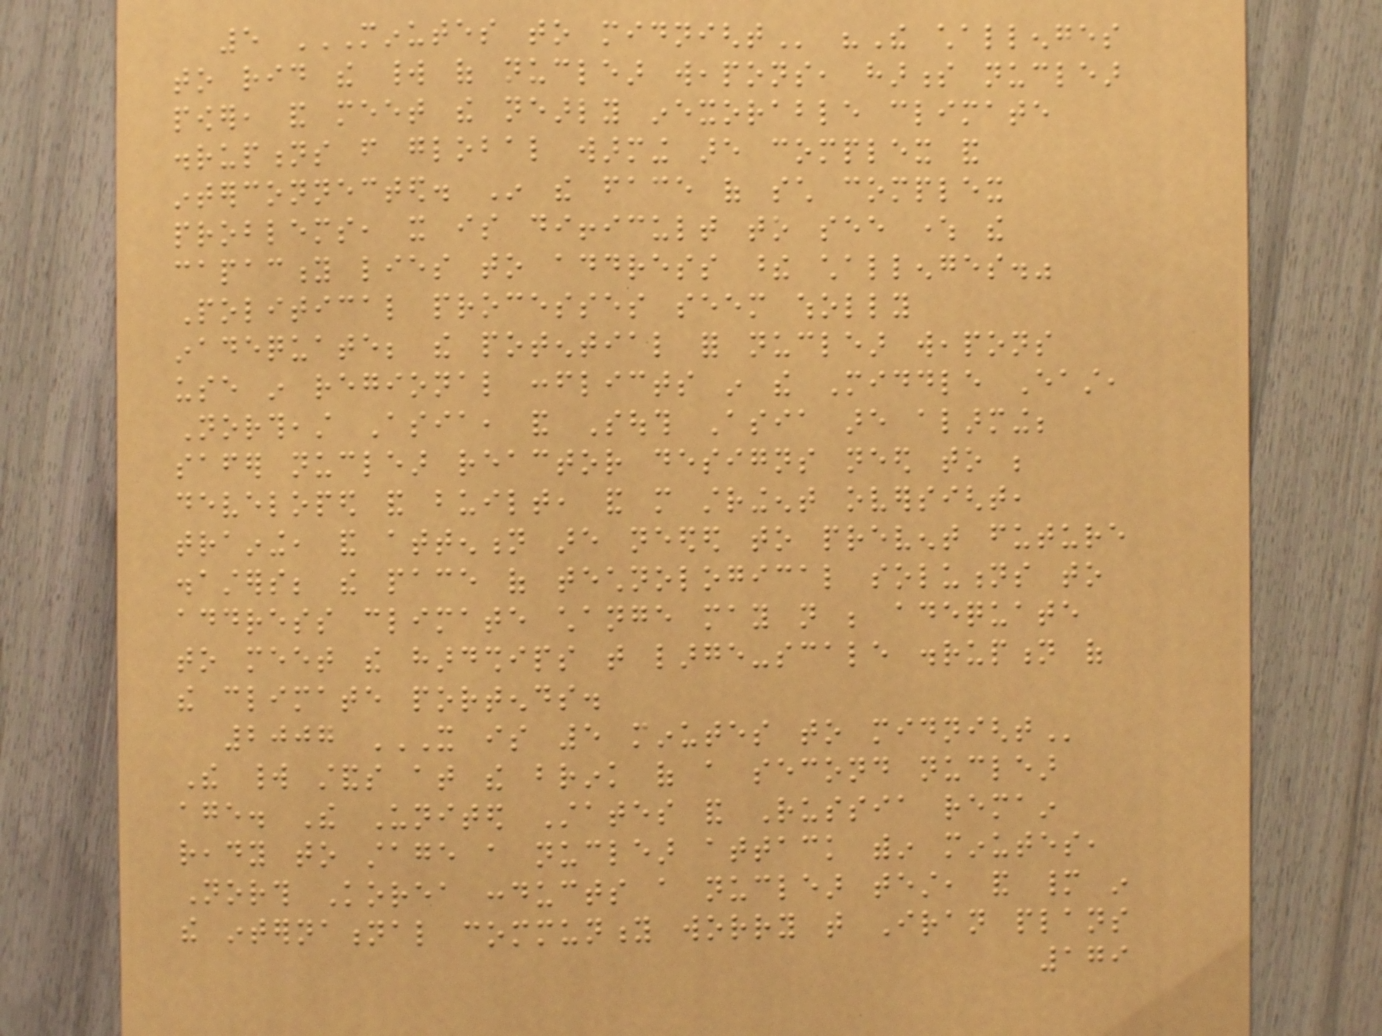5 MINUTES TO MIDNIGHT "The challenges
to rid the world of nuclear weapons, harness nuclear
power, and meet the nearly inexorable climate
disruptions from global warming are complex and
interconnected. In the face of such complex
problems, it is difficult to see where the
capacity lies to address these challenges."
Political processes seem wholly
inadequate; the potential for nuclear weapons
use in regional conflicts in the Middle East,
Northeast Asia, and South Asia are alarming;
safer nuclear reactor designs need to be
developed and built, and more stringent oversight,
training, and attention are needed to prevent future
disasters; the pace of technological solutions to
address climate change may not be adequate
to meet the hardships that large-scale disruption of
the climate portends.
2007 IT IS 5 MINUTES TO MIDNIGHT
The world stands at the brink of a second nuclear
age. The United States and Russia remain
ready to stage a nuclear attack within minutes,
North Korea conducts a nuclear test, and many in
the international community worry that Iran plans
179
